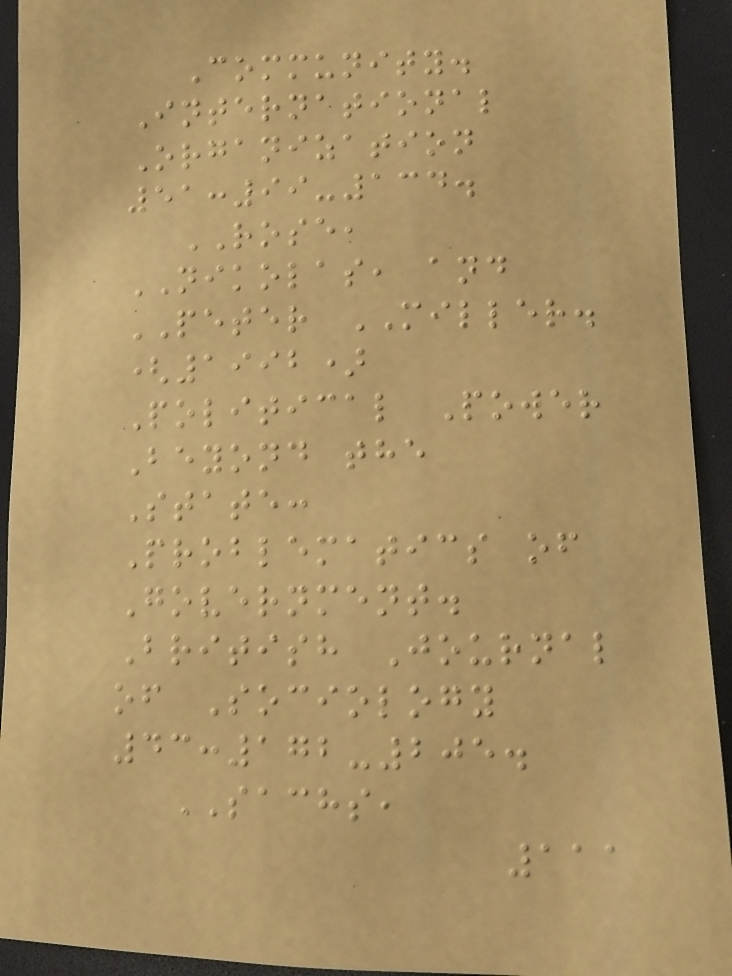Community.
International
Organization
51:99-134.
ROSE,
NIKOLAS, and
PETER MILLER.
(1992)
Political Power
Beyond the
State:
Problematics of
Government.
British Journal
of Sociology
43:172-205.
SACHS,
111
